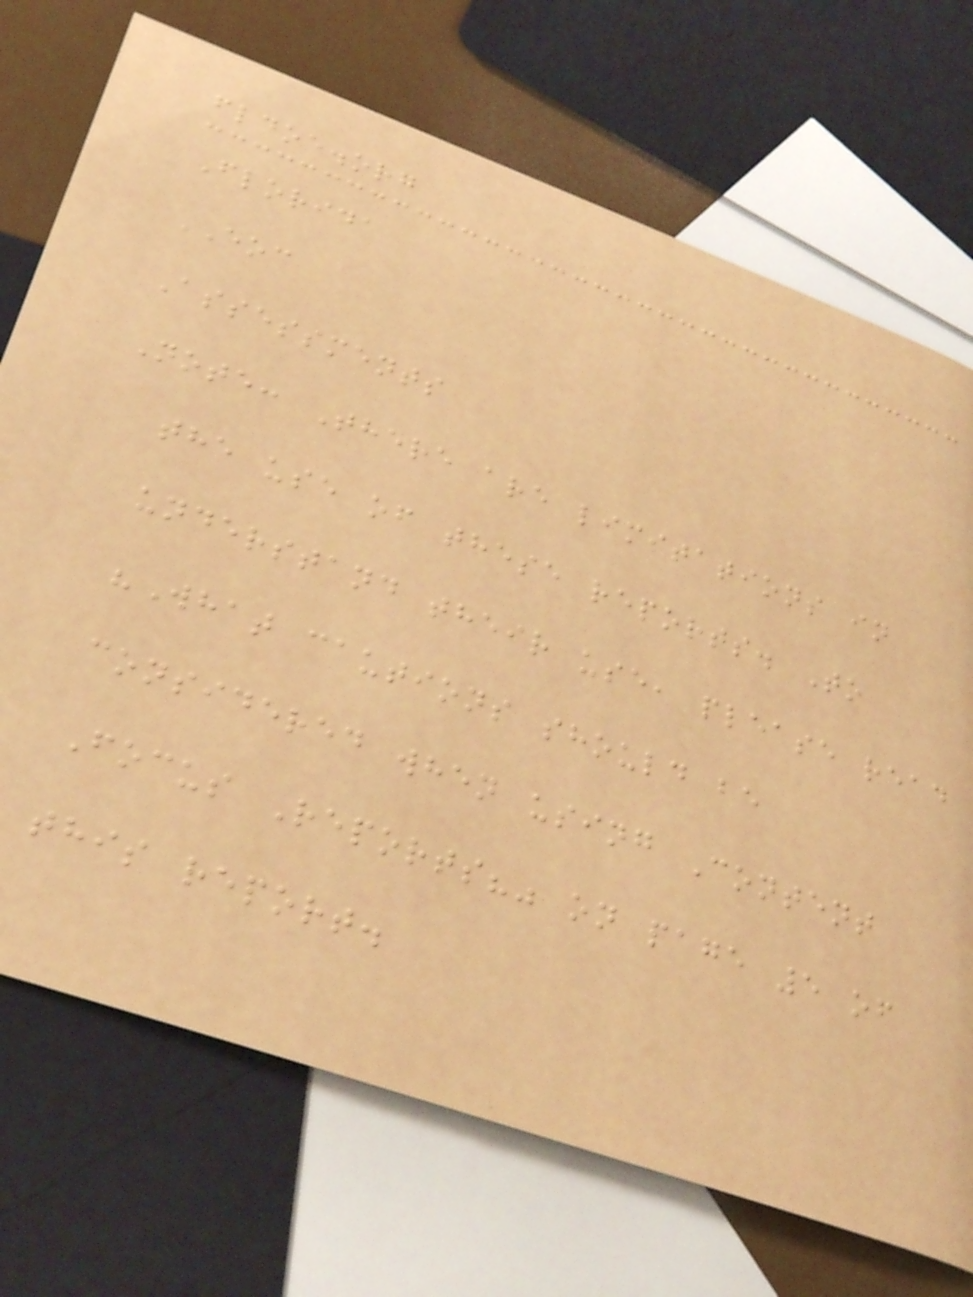fldoe.org
Florida
EOC
Assessments
Note: There are limitations in
the use of these reports. To
understand their use, please read
"What cautions should be
considered when using Content
Focus Reports?" on page 5 of
this report.
